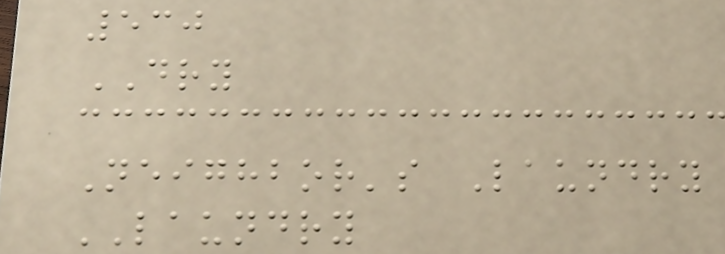530
DRY
Neighbor's Laundry
LAUNDRY
